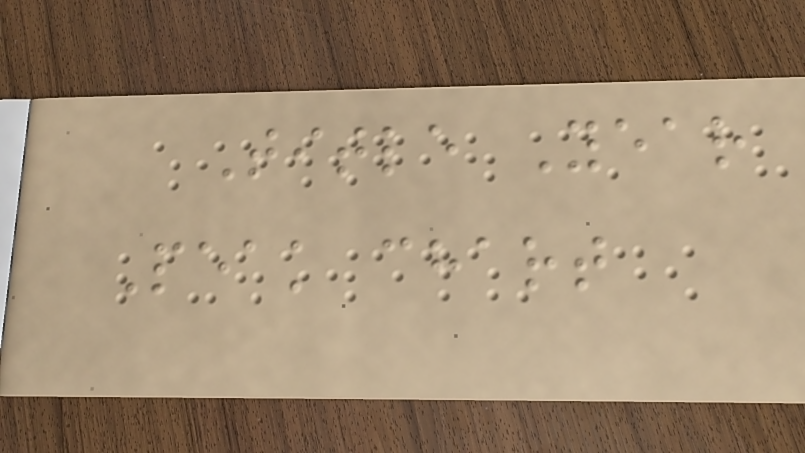Title Year
Peak chart
